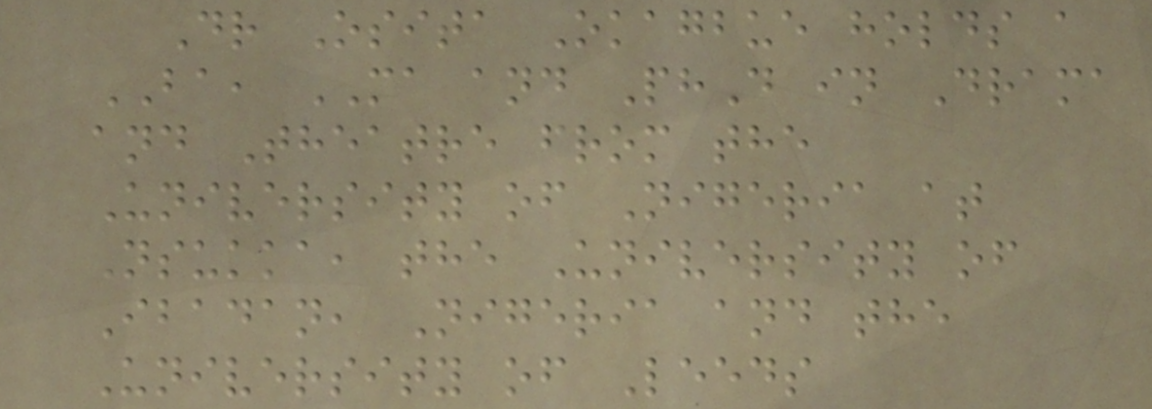Dr Osita Okagbue holds a
BA, MA and PhD in Drama
and Theatre from the
University of Nigeria at
Nsukka, the University of
Ibadan, Nigeria and the
University of Leeds
